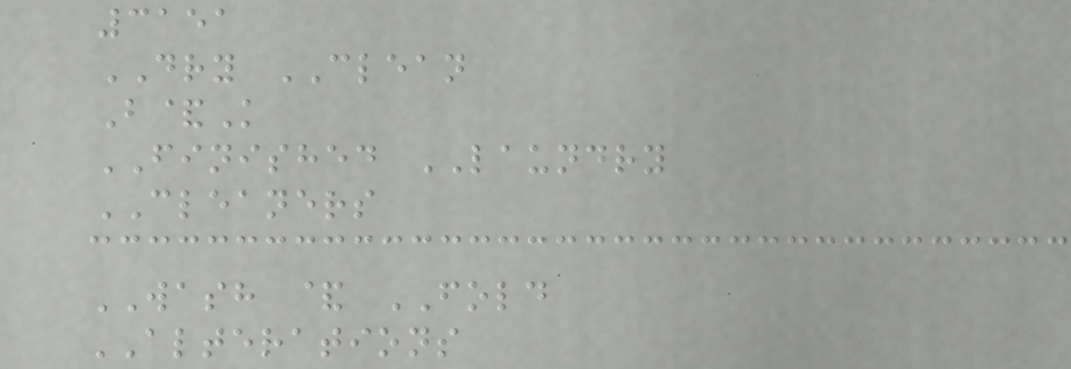3151
DRY CLEAN
B&K
FINISHED LAUNDRY
CLEANERS
WASH & FOLD
ALTERATIONS
